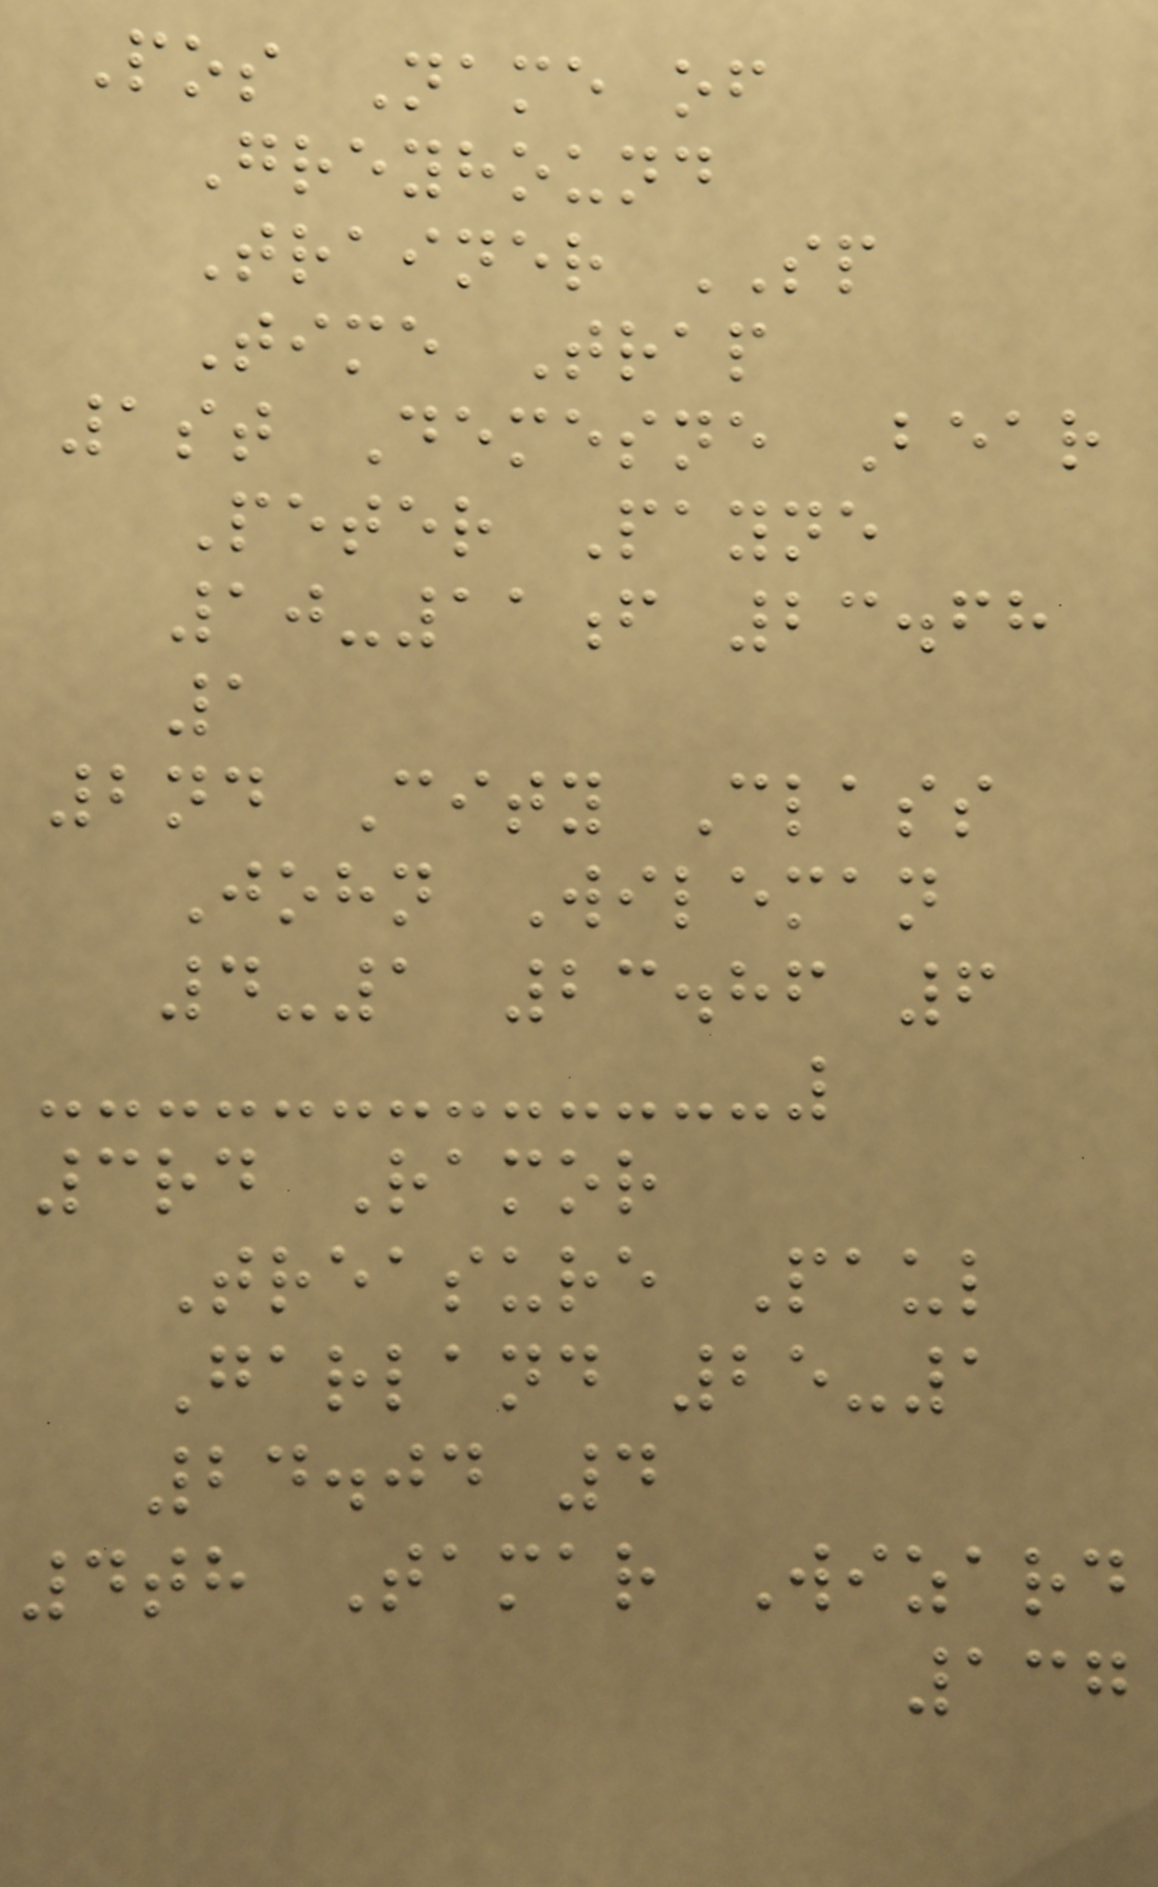Pos Name of
Greyhound
Trainer SP
Time Trap
1st Demesne Bear
Peter Payne
10-11f 23.68
1
2nd City Class
John Wileman
4-1 23.86 6
3rd Ramor
Treasure Paul
Garland 25-1
24.04 4
4th Tamar Wizard
137
